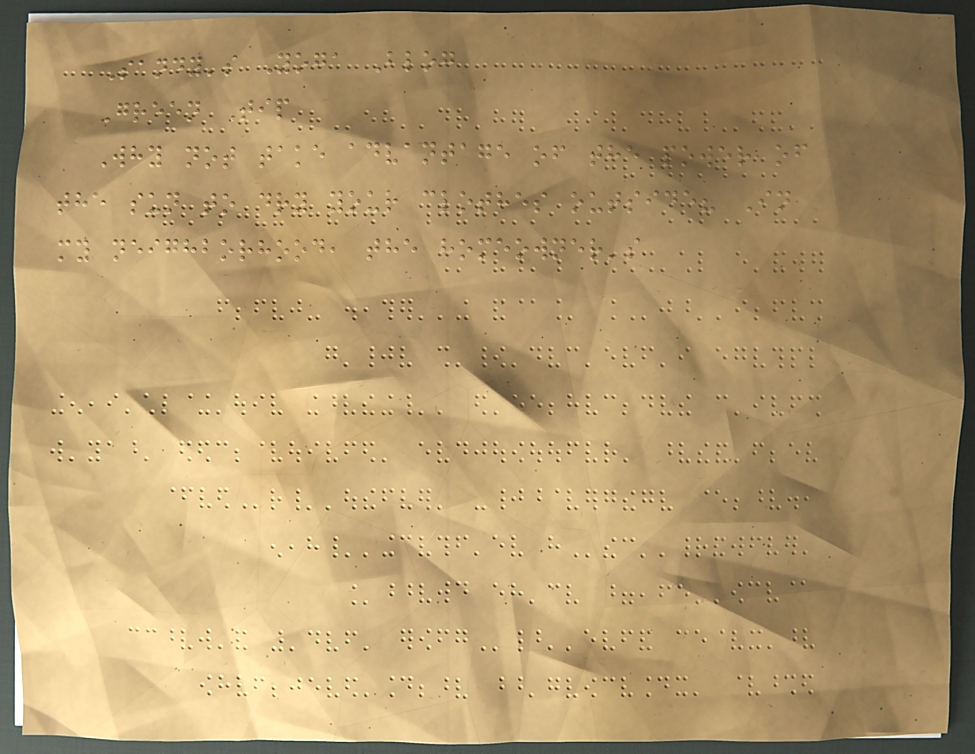Sandy's Yoga Blog
Green Tip
Why not take advantage of the power of
the sun to dry your clothes outside? In
my neighborhood, the homeowner's
